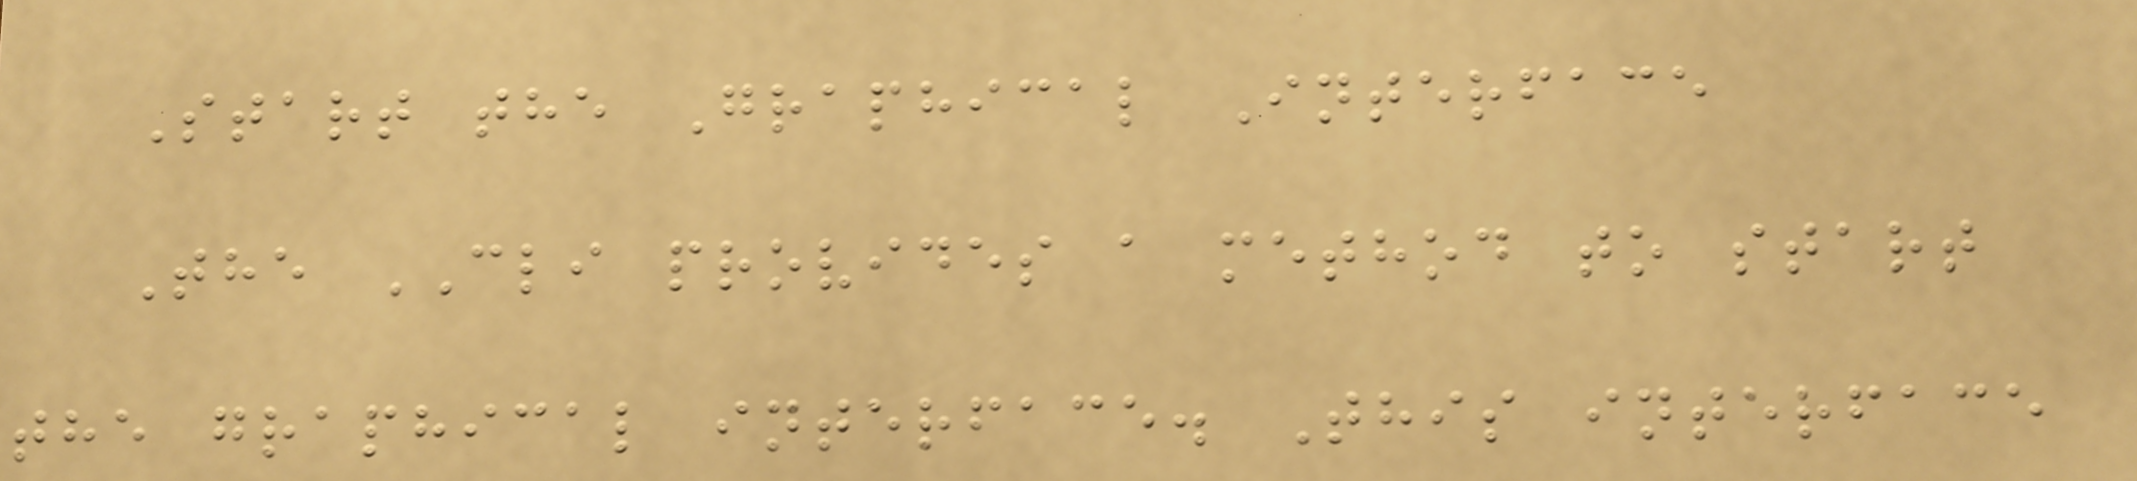Start the Graphical Interface
The CLI provides a method to start
the graphical interface. This interface
